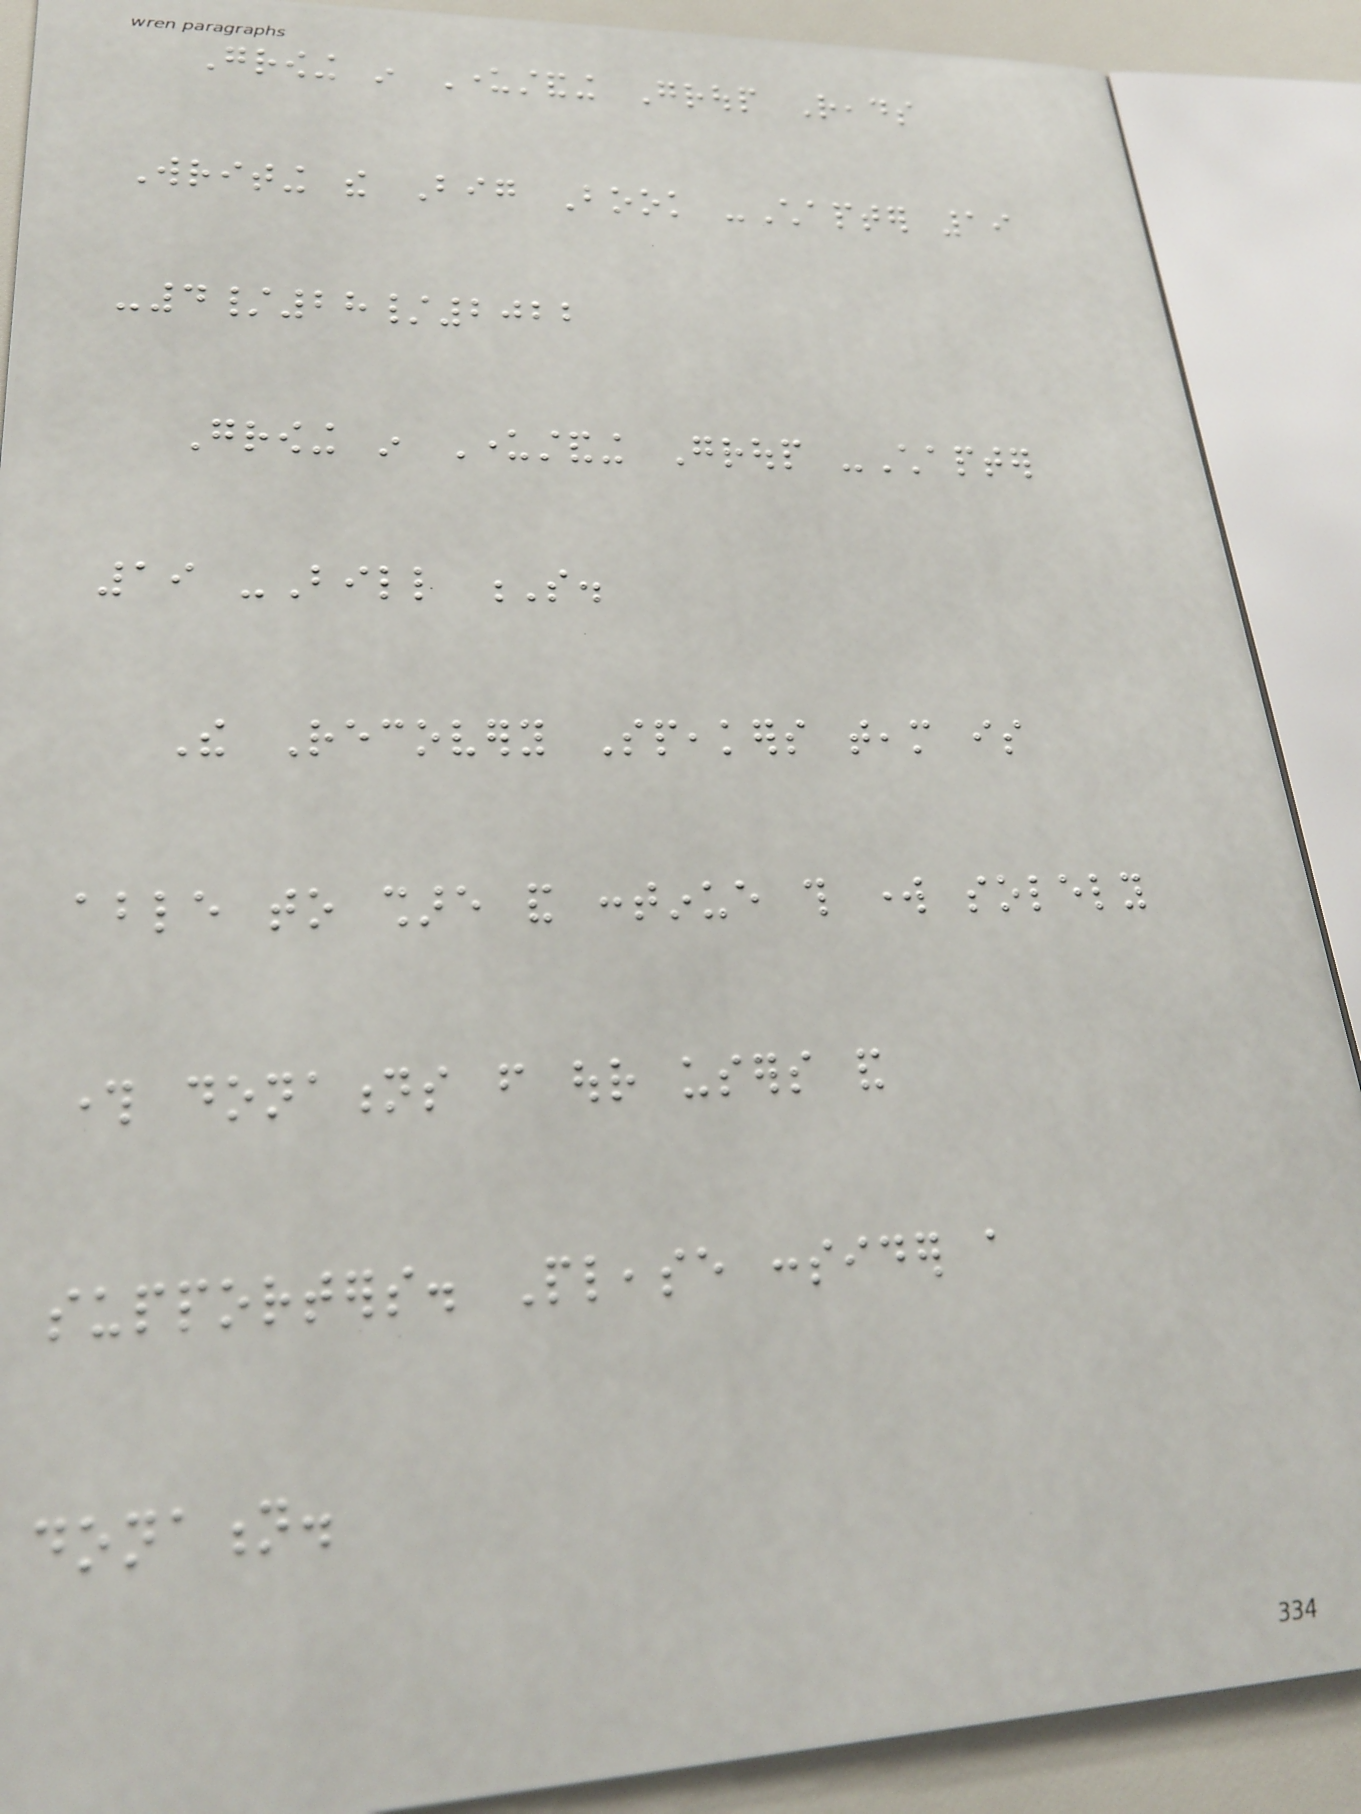Growing in Understanding Group Reads
Writing the Big Book -Chapter 19
-4/28/2022
Growing in Understanding Group -Chapter
19 -Bill S.
The Recovery Speakers team is
able to share and continue this work solely
through donations from our users and
supporters. Please consider a
donation.
